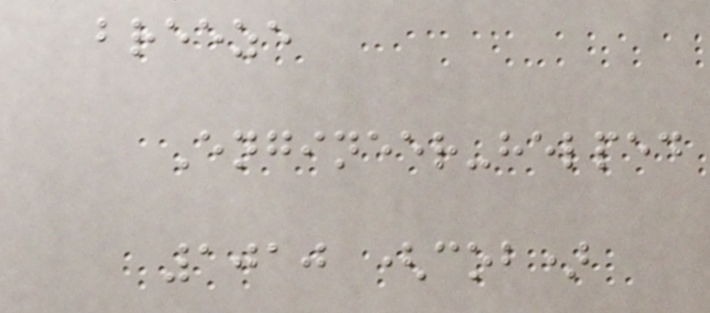breeze
Engineer-helped
1010 (cob)
